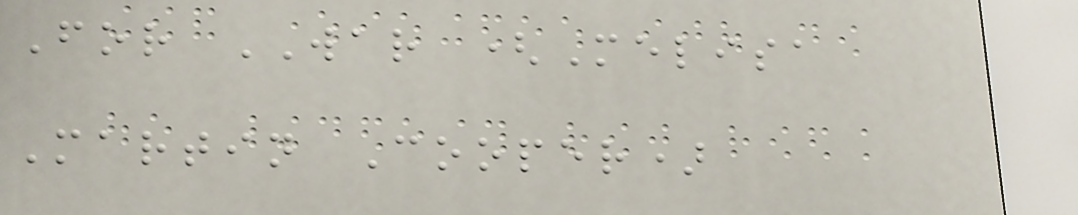For WAR (Melisa
Martin Cooper)
